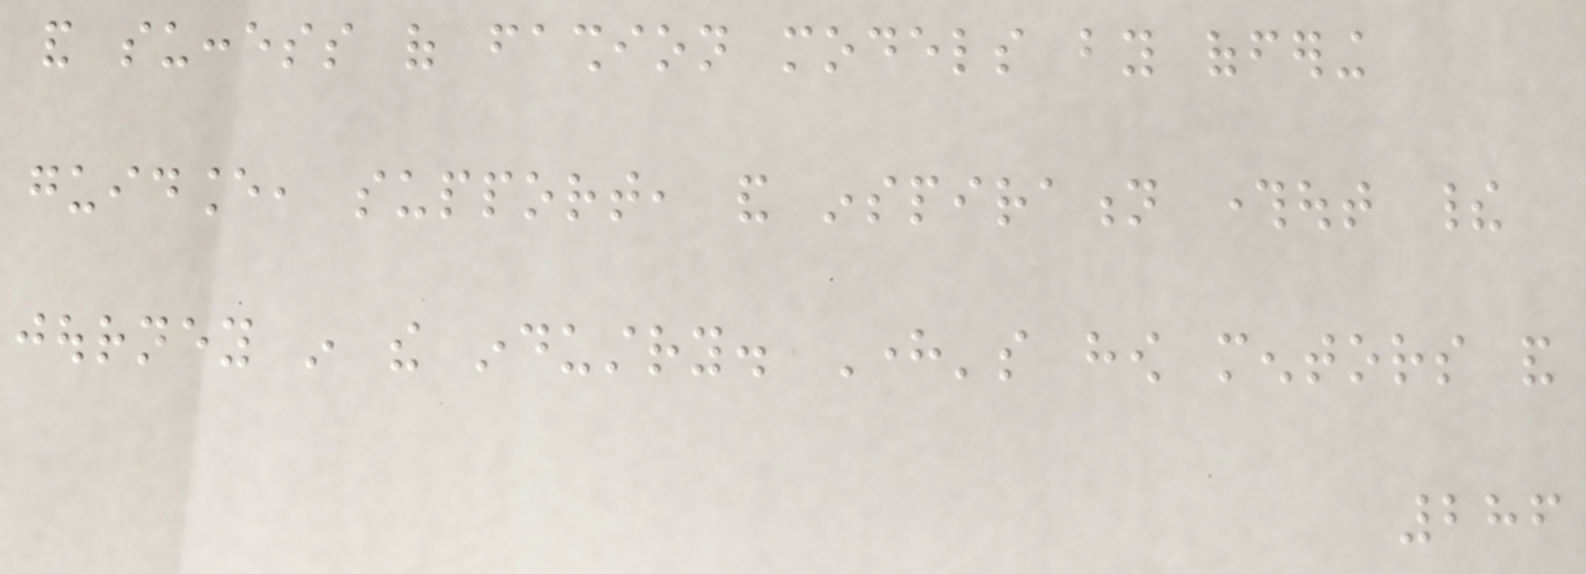and success of fashion models by offering
guidance, support, and inspiration throughout their
journey in the industry. Here's how mentors and
286
